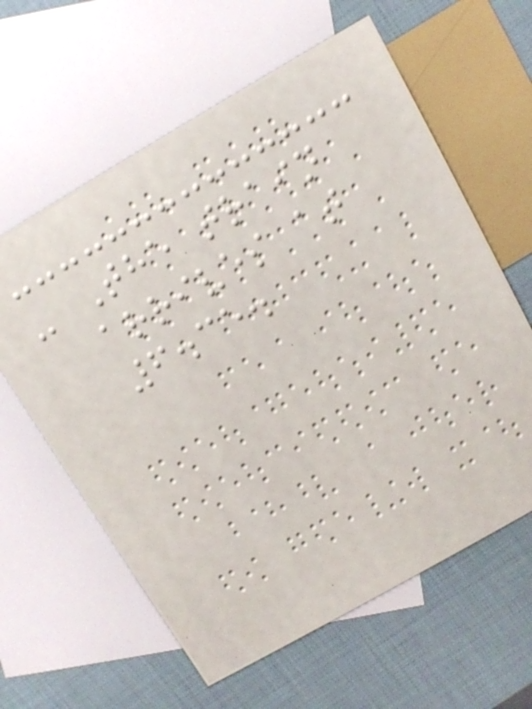- The train
arrives at
6.35.
